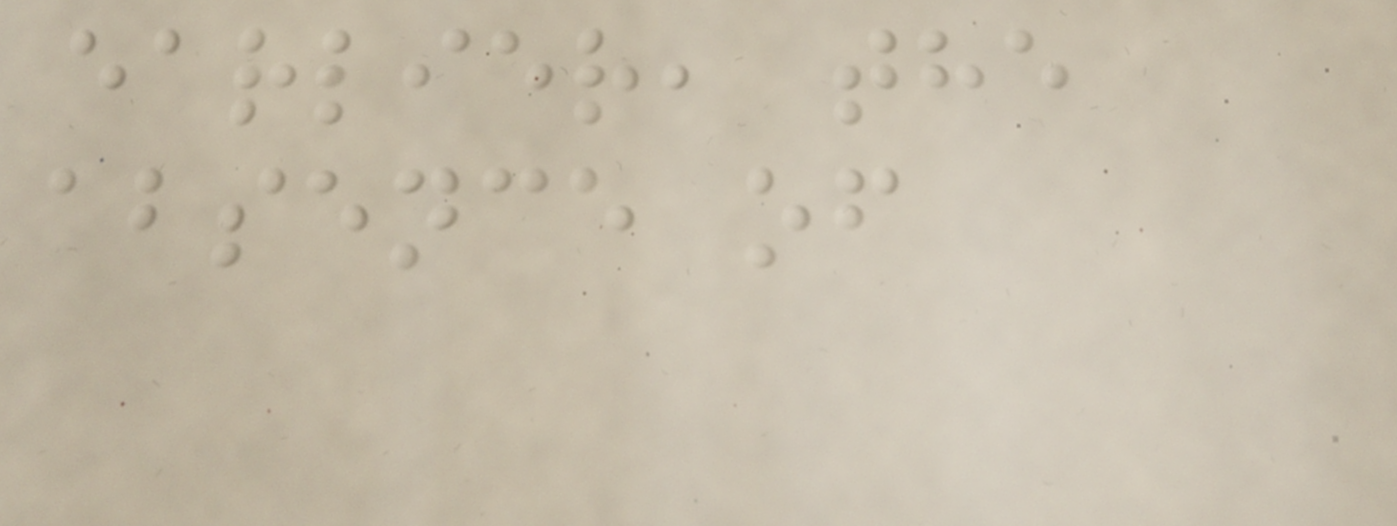earlier, the
absence of
